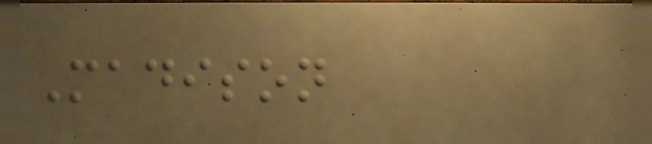Madison
